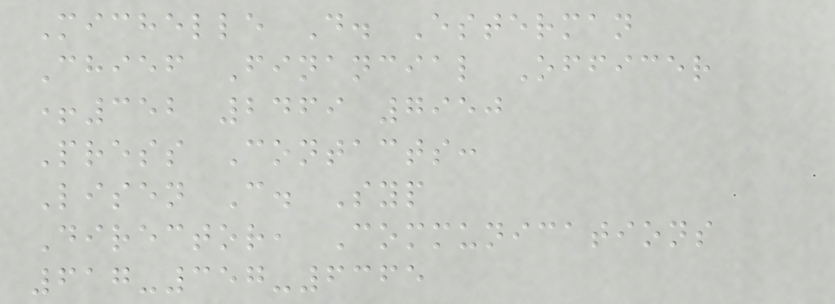Michelle D. Esterman
Chief Financial Officer
+352 2469 7950
Press Contacts:
Lisen C. Syp
Director, Communications
617-357-6365
